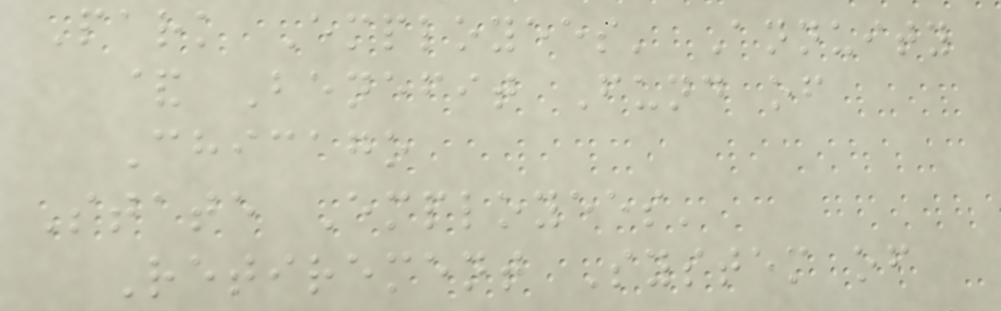Park Employees' Annuity
& Benefit Fund of
Chicago
State Employees'
Retirement System of
